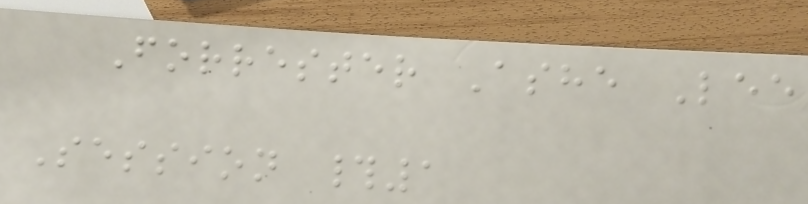Forrester Ashe Lee
Session #1
